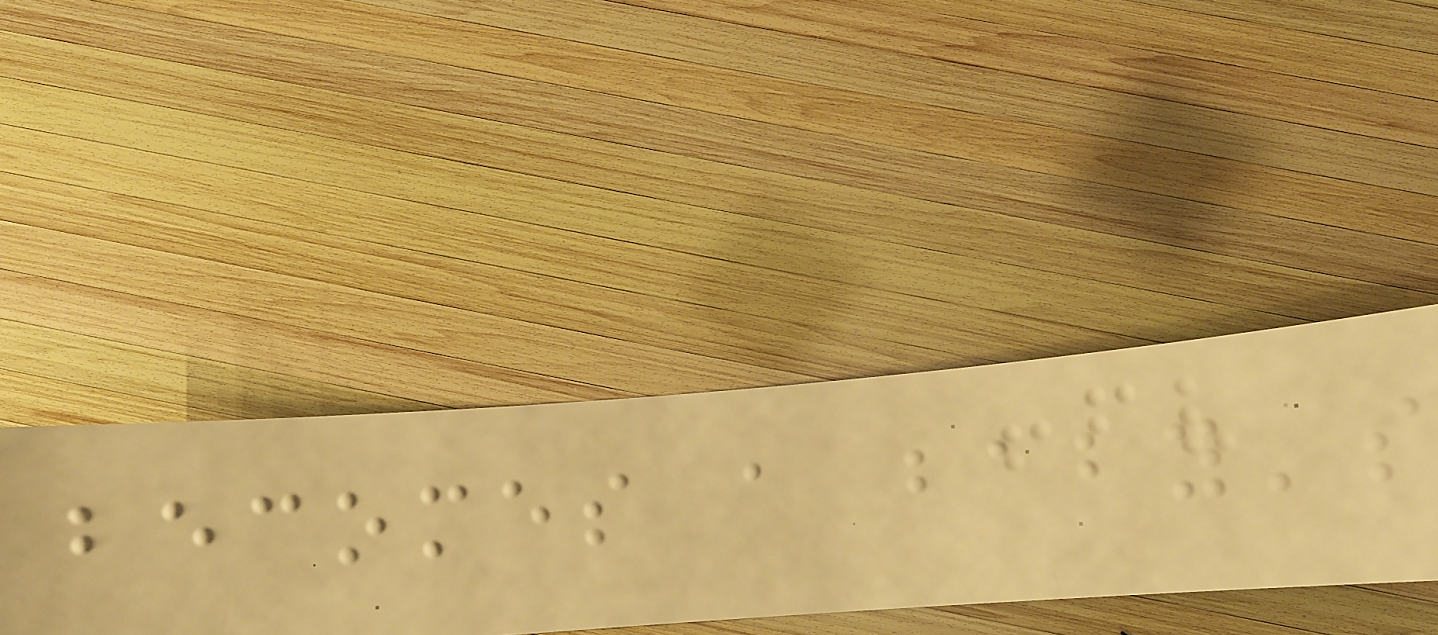becomes a baby's
